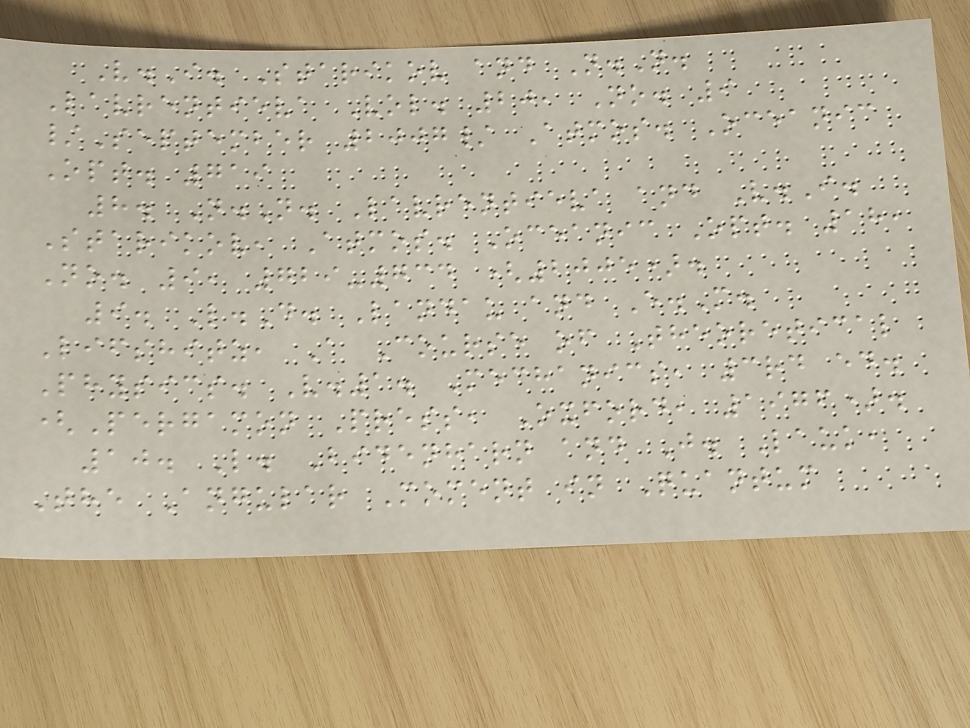V.I. Starikov and N.N.
Lavrentieva Vol. 20, No. 9
/September 2007/ Atmos. Oceanic
Opt. 719
8. N.N. Lavrentieva and V.I.
Starikov, Atmos. Oceanic Opt. 18,
No. 9, 729-734 (2005).
9. L.D. Landau and E.M.
Lifshitz, A Course of Theoretical
Physics. V.1. Mechanics, 3rd ed.
(Pergamon Press, Oxford, 1976).
10. L. Bidenharn and J. Lauk,
The Angular Moment in Quantum
